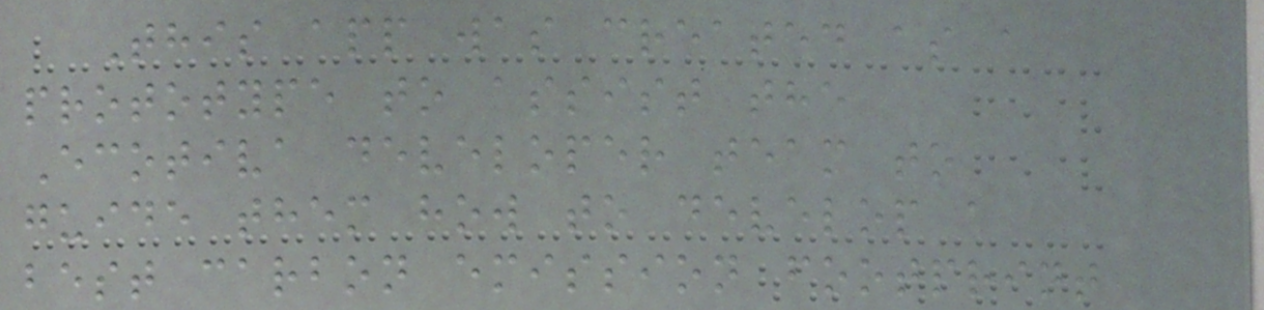This app was created as a
prototype to assist the
Ecotiva developer team to
guide them how to develop a
best carbon emission footprint
